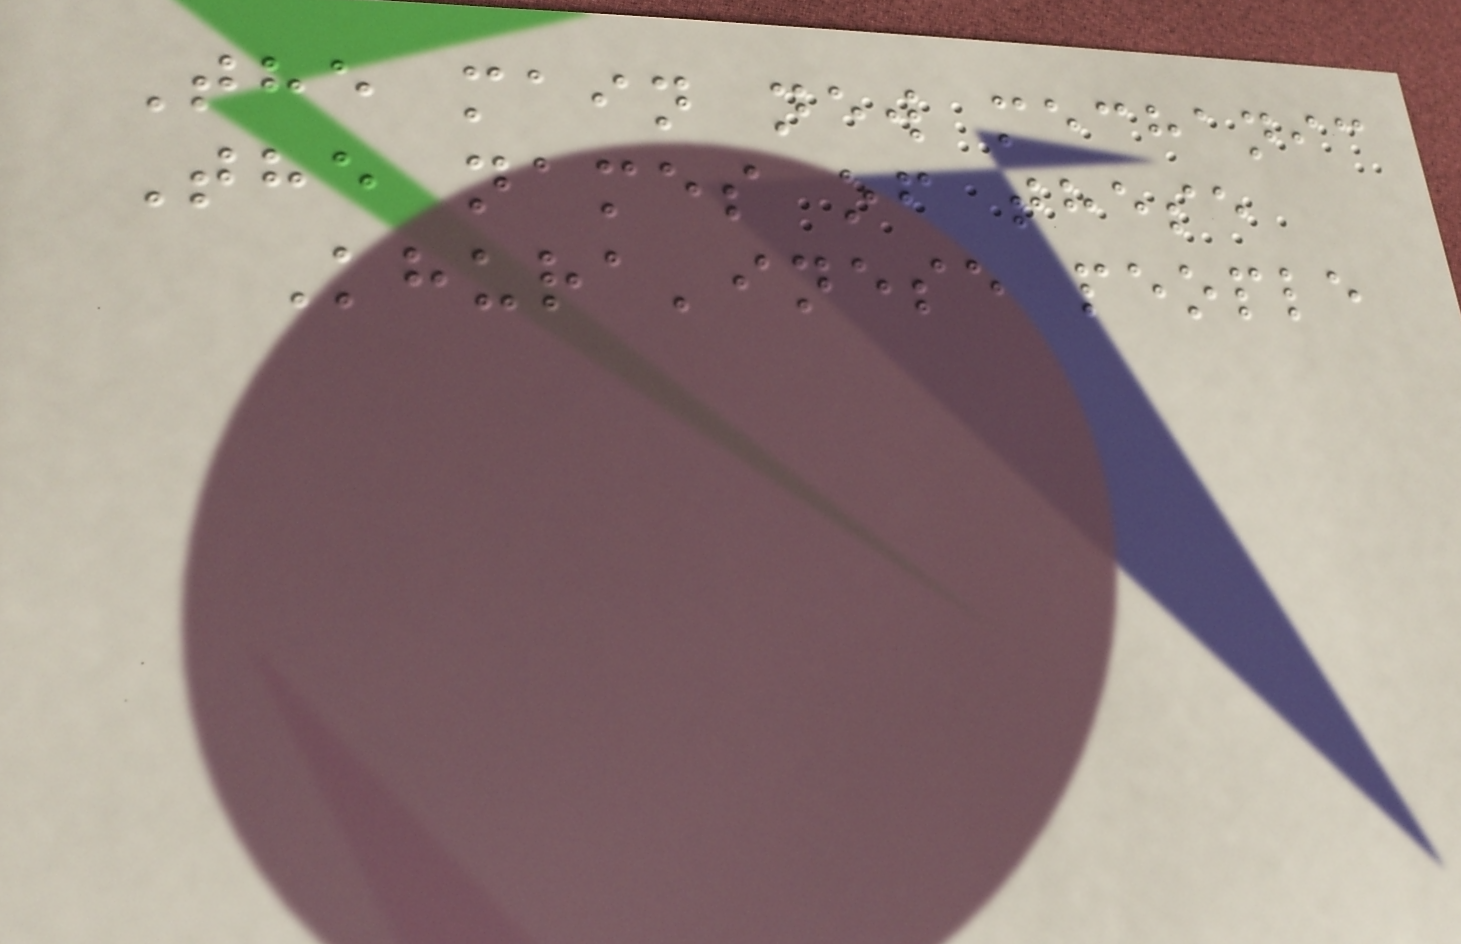The main new mechanic
The names of these
Khura'inese people
